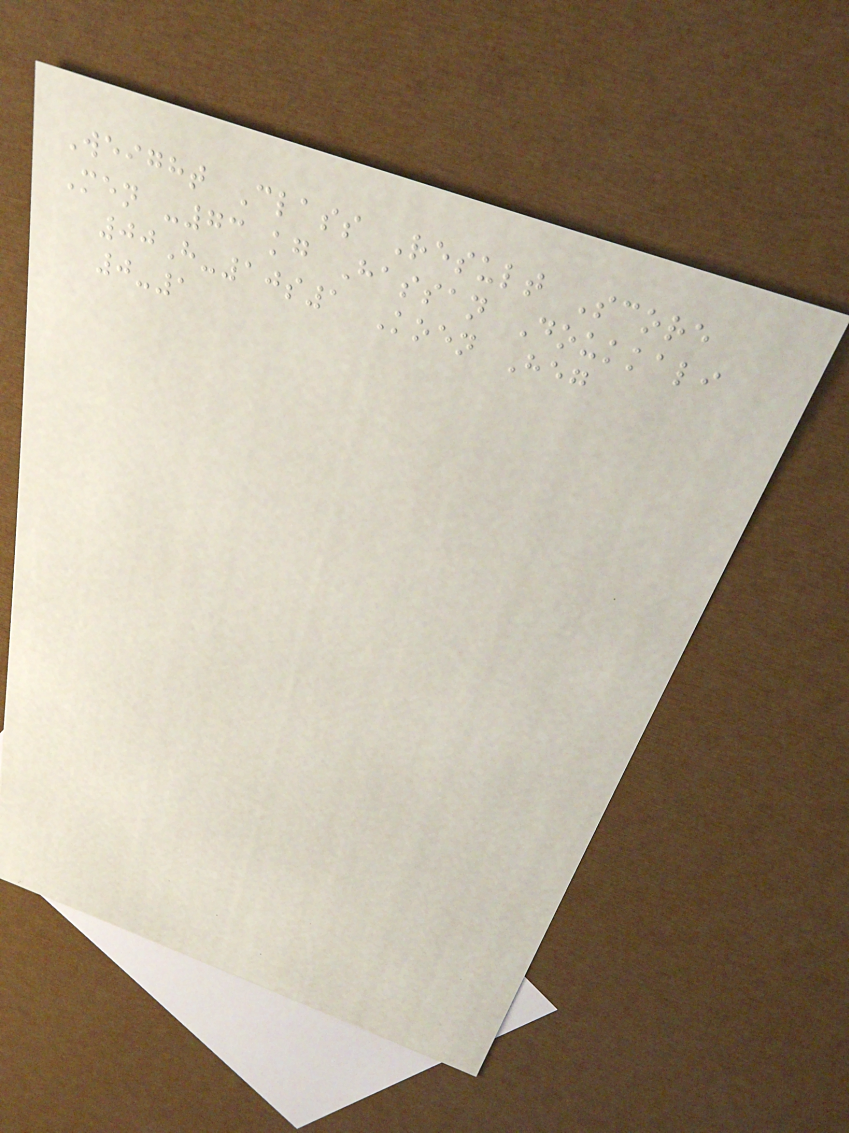Weight Class Result Score
Men -73 kg Hassan Doukkali
00H-10s1 Koen Heg
0-1
